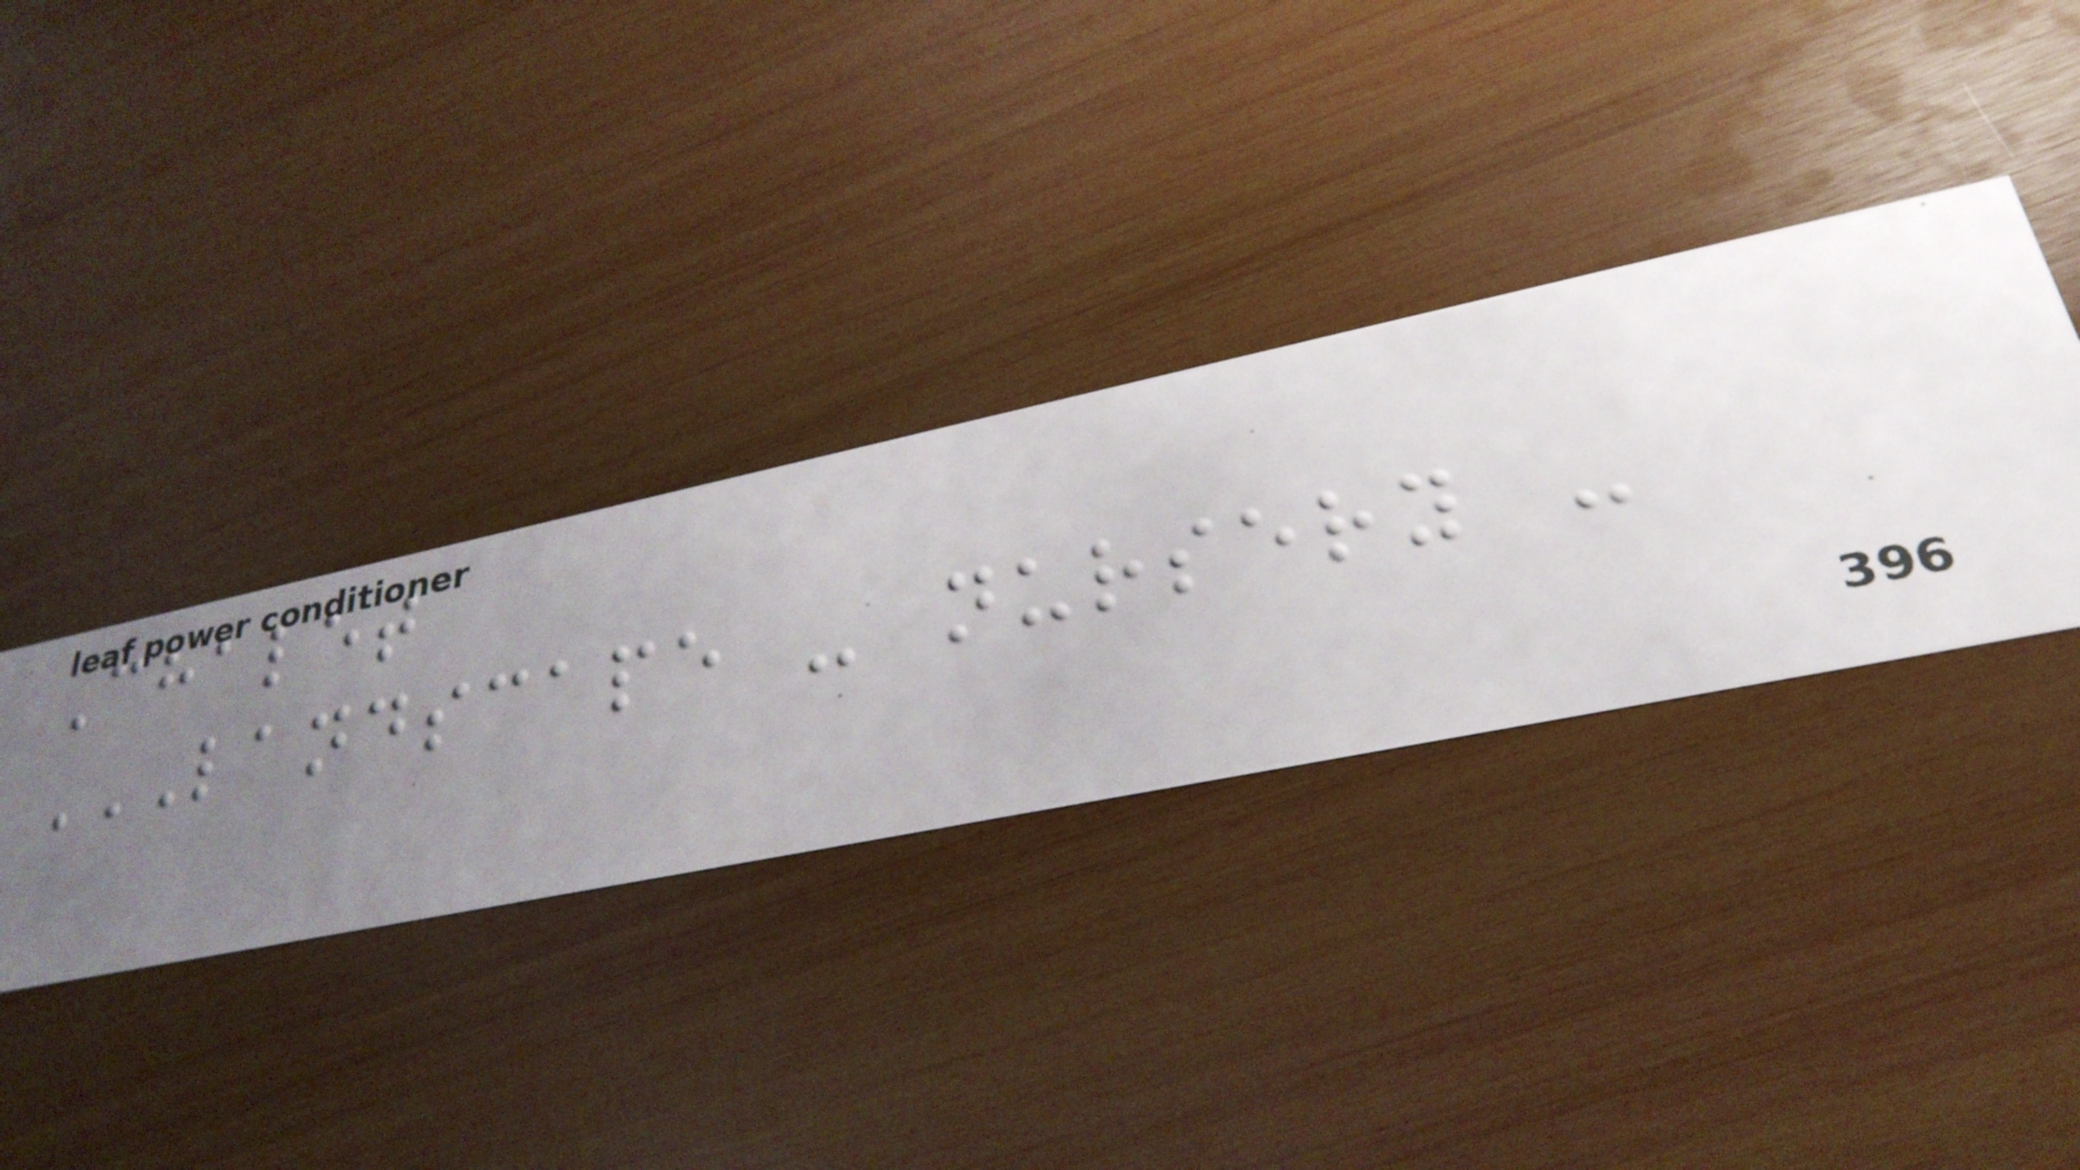Chalet
LANDSCAPE - NURSERY -
